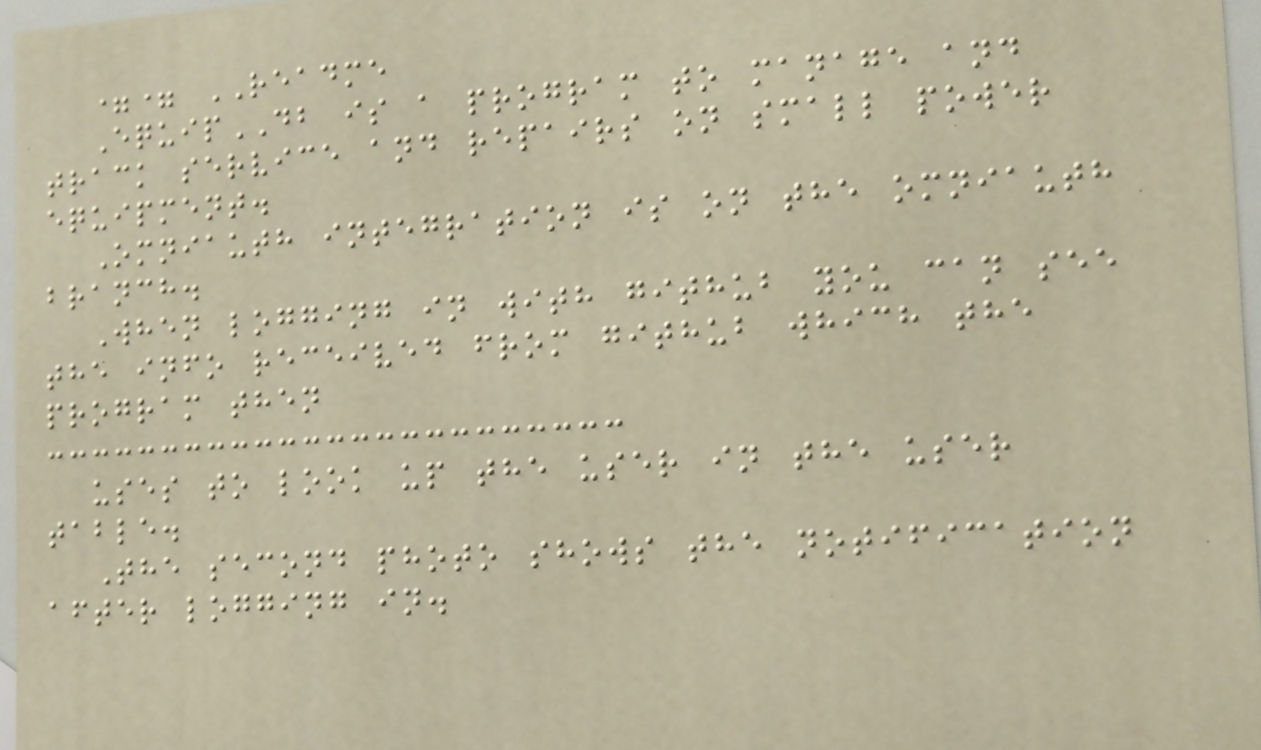== README
EquipDB is a program to manage and
track service and repairs on small power
equipment.
Omniauth integration is on the omniauth
branch.
When logging in with github you can see
the info received from github which the
program then
uses to look up the user in the user
table.
The second photo shows the notification
after logging in.
